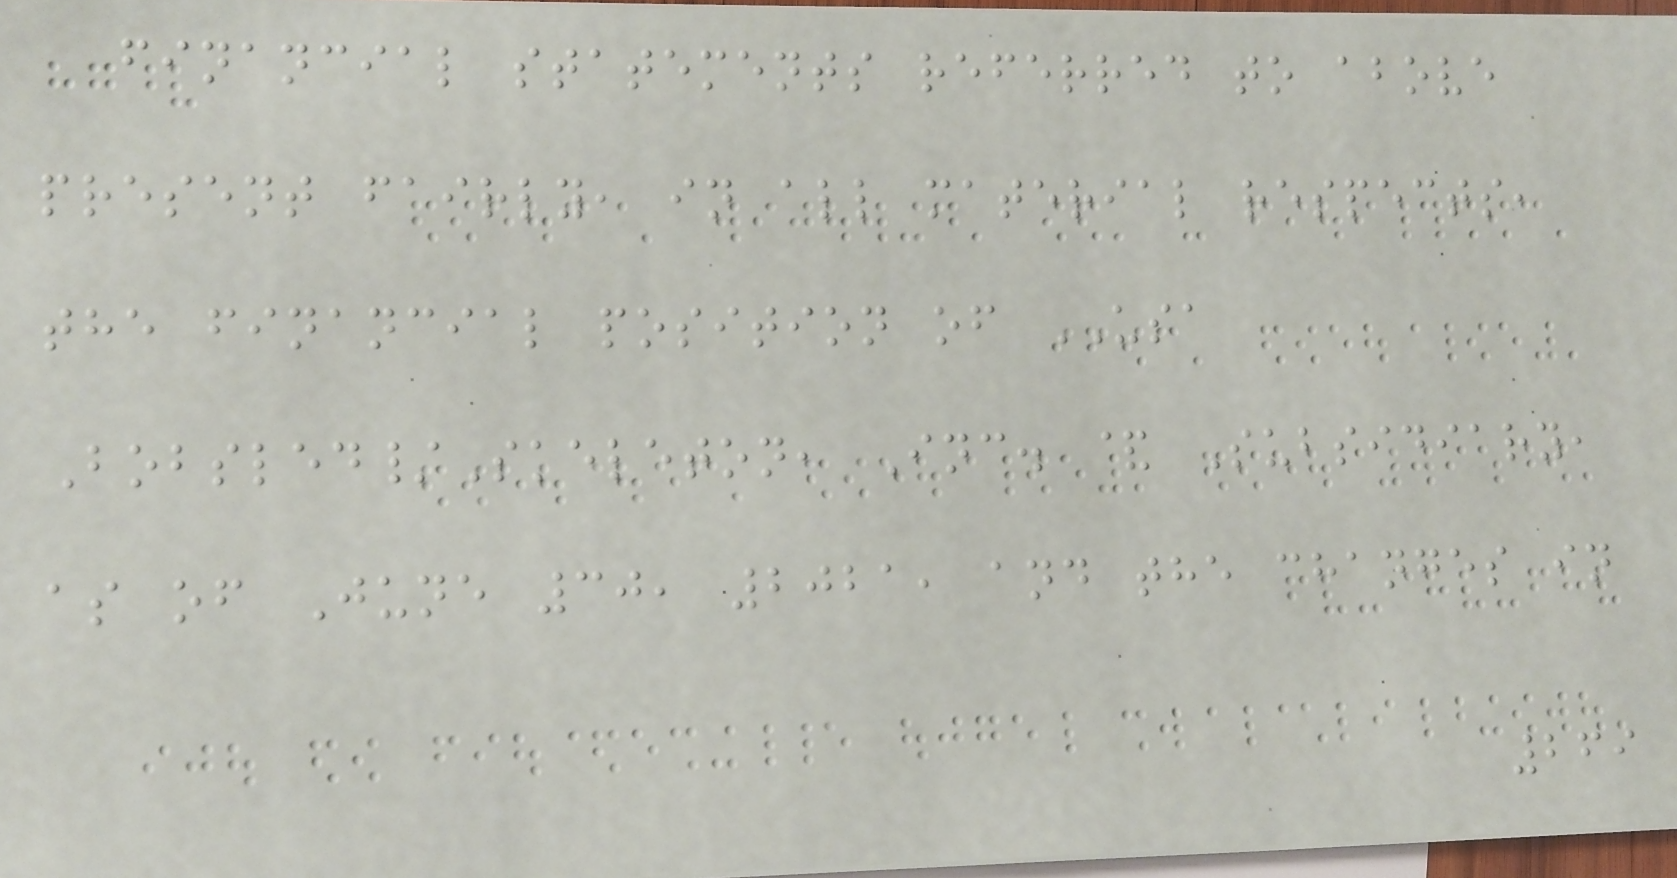financial statements referred to above
present fairly, in all material respects,
the financial position of USA
Bobsled/Skeleton, Inc. & Subsidiary,
as of June 30, 2021, and the changes in
269
